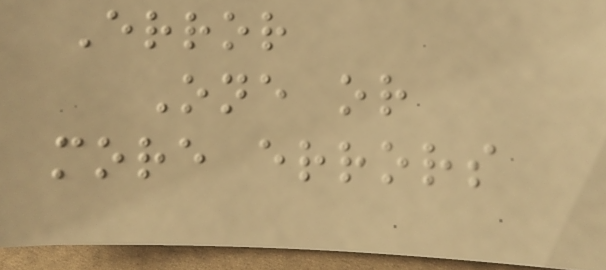Error
One or
more errors
